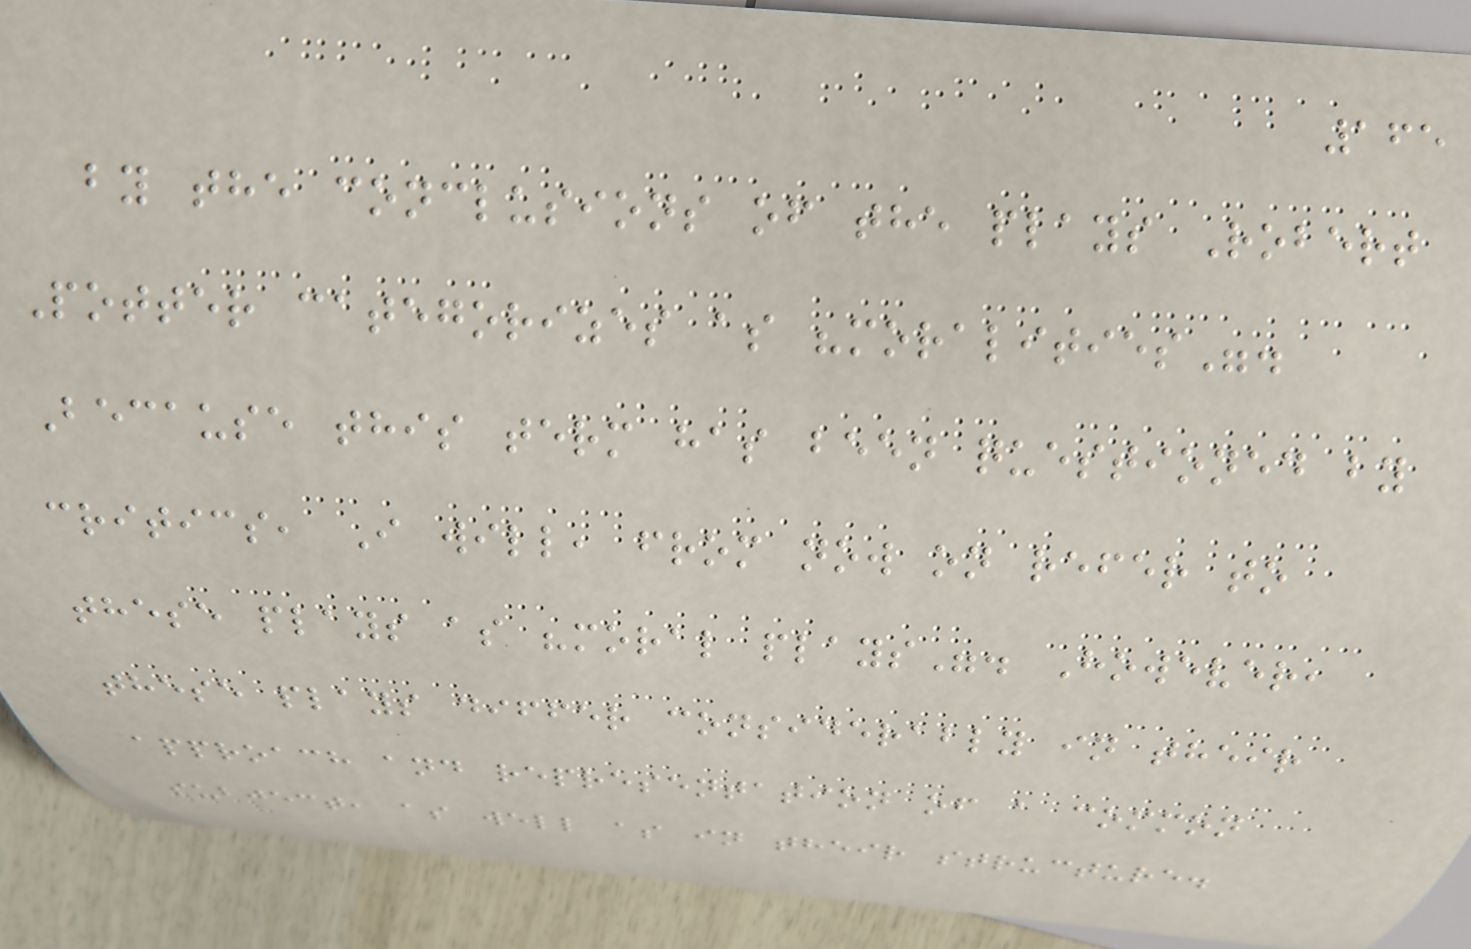165
by the conclusions of the plays Robert
Potter categorizes as "moralities".
Because this term has been questioned by
critics, I will, from now on refer to
these plays as "moral plays". However,
these plays differ considerably in their
approach and representation of a common
subject, as well as in their structure.
